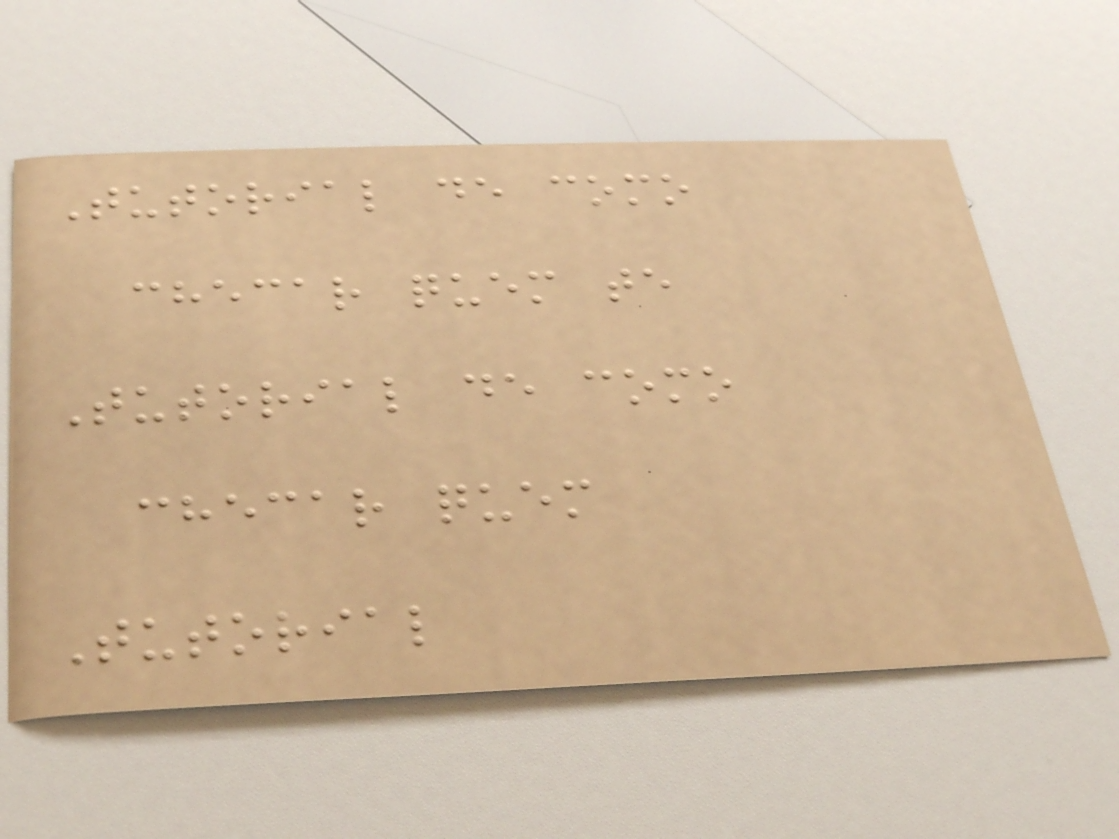Tutorial de como
checar quem te
Tutorial de como
checar quem
Tutorial
